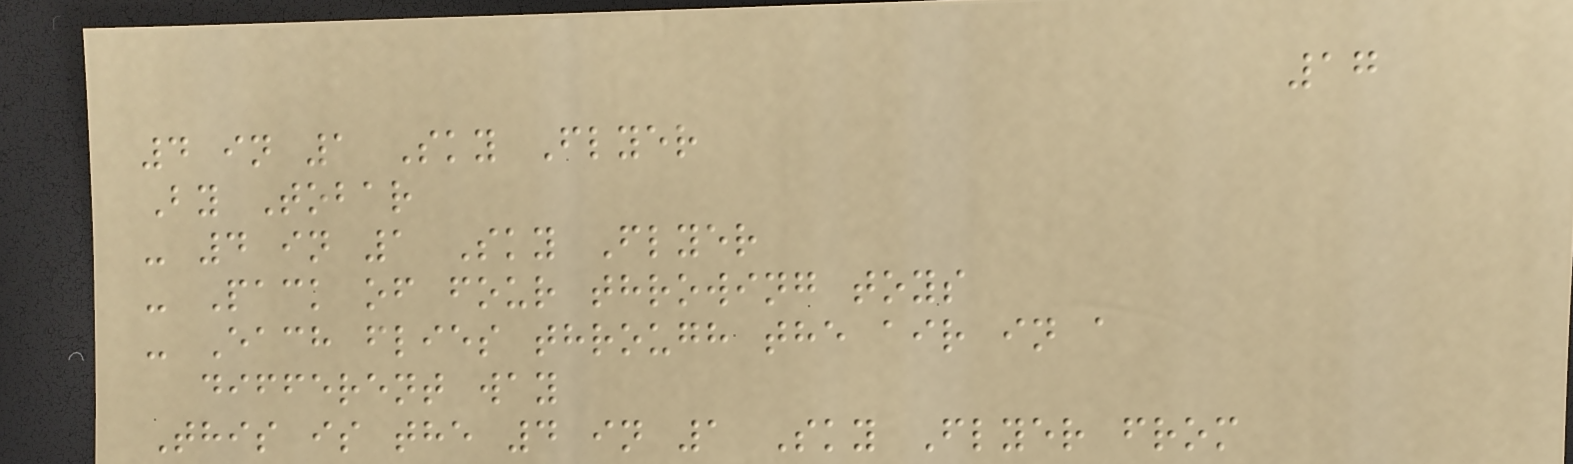17
4 in 1 Sky Flyer
By Tobar
- 4 in 1 Sky Flyer
- Pack of four throwing toys
- Each flies through the air in a
different way
This is the 4 in 1 Sky Flyer from
